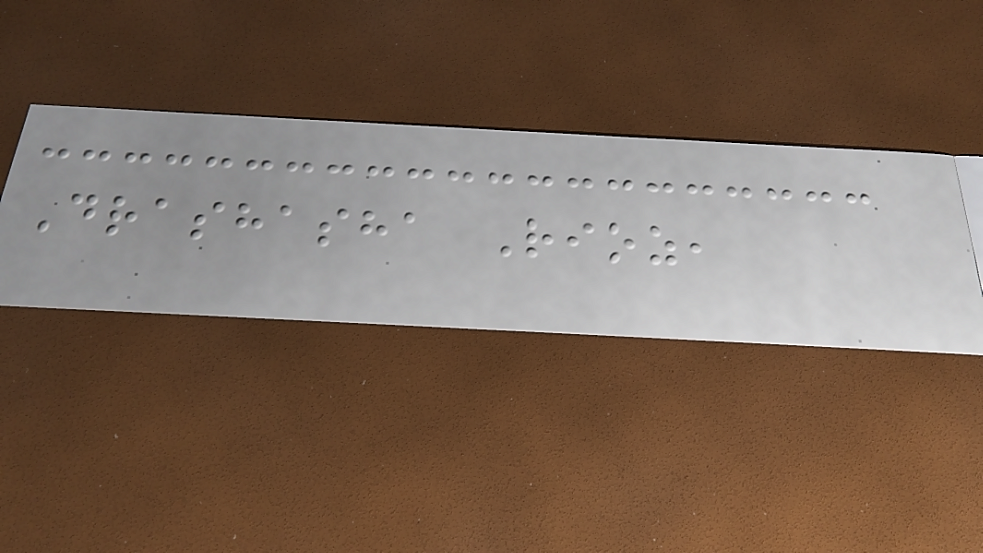Drashasha Rioz,
